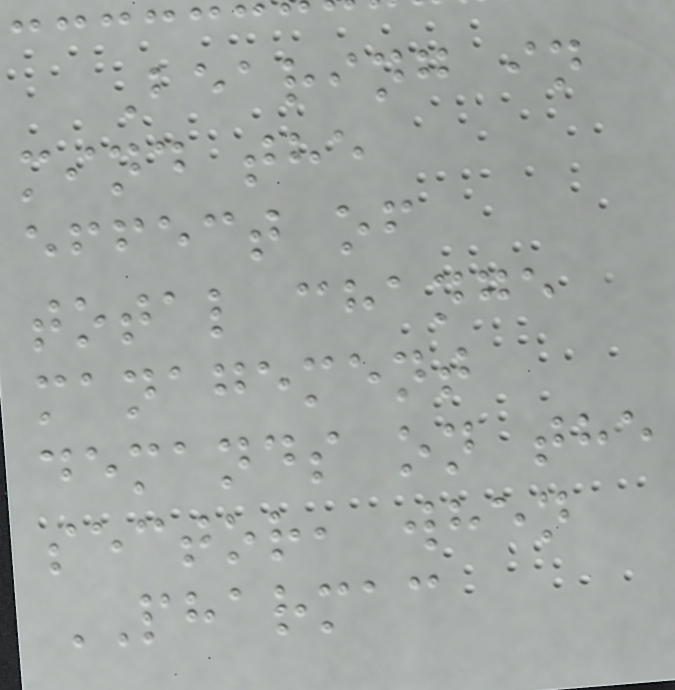Bearing in
mind the
effect of
total change
management
demands on the
sector, when
PHARMAC
